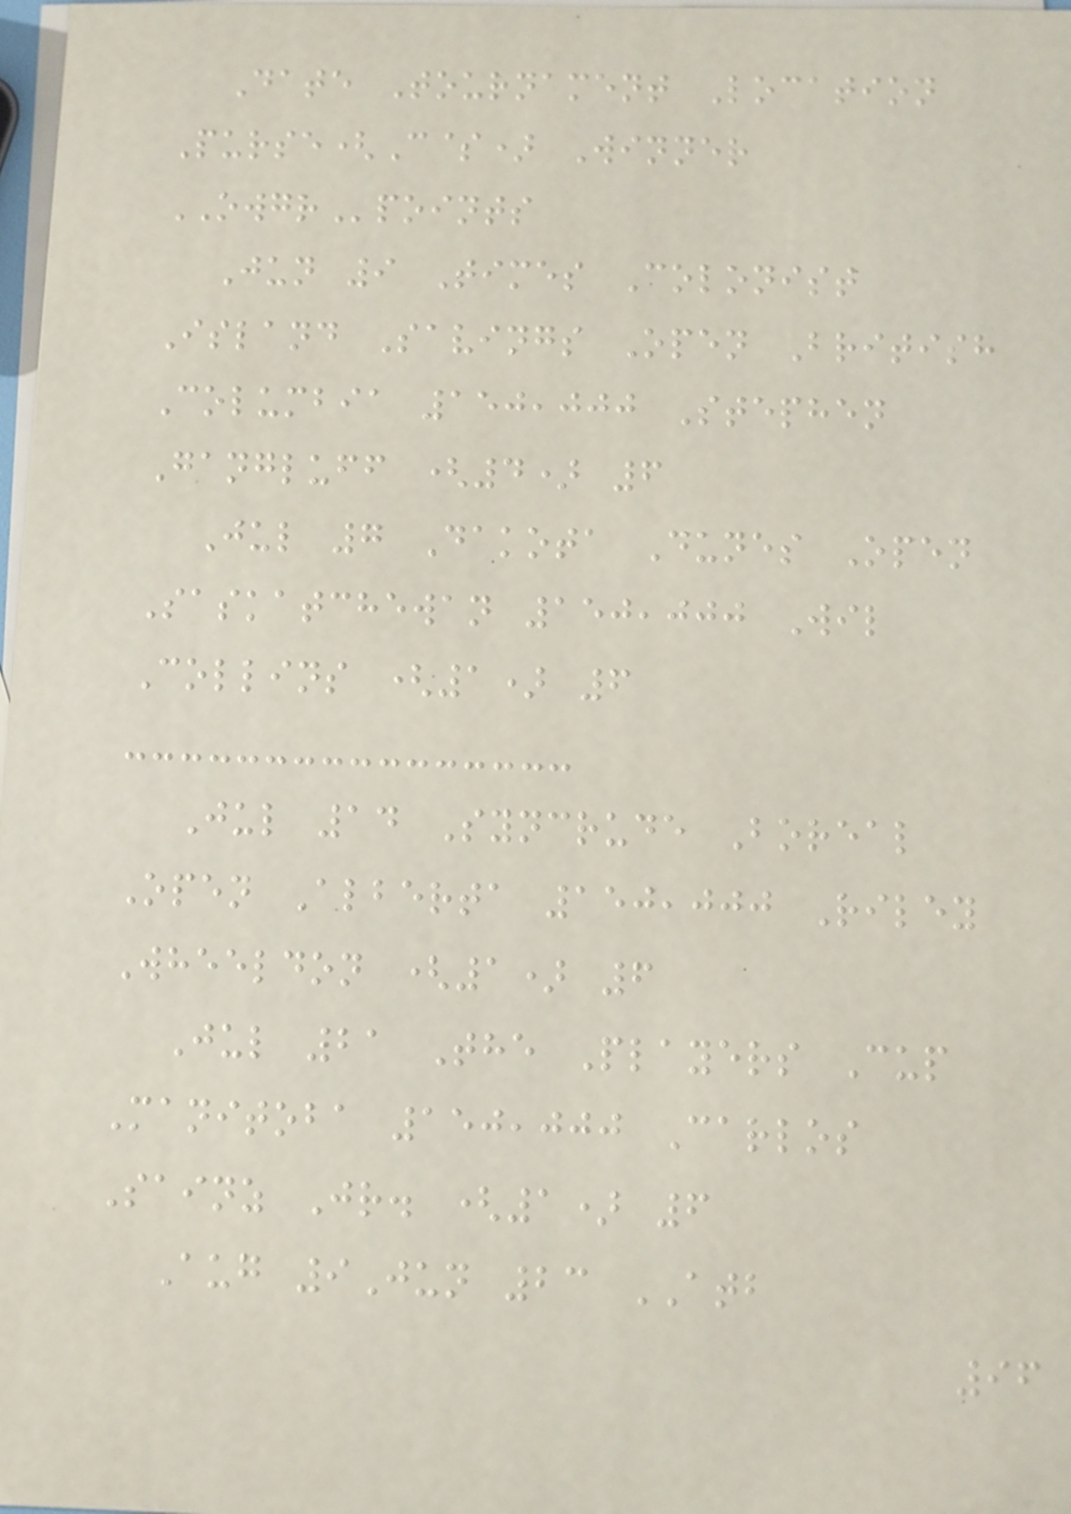Date Tournament Location
Purse(C$) Winner
OWGRpoints
Jun 9 Times Colonist
Island Savings Open British
Columbia 150,000 Stephen
Gangluff (4) 6
Jul 7 Dakota Dunes Open
Saskatchewan 150,000 Wil
Collins (1) 6
Jul 14 Syncrude Boreal
Open Alberta 150,000 Riley
Wheeldon (1) 6
Jul 21 The Players Cup
Manitoba 150,000 Carlos
Sainz Jr. (1) 6
Aug 9Jun 23 ATB
96
